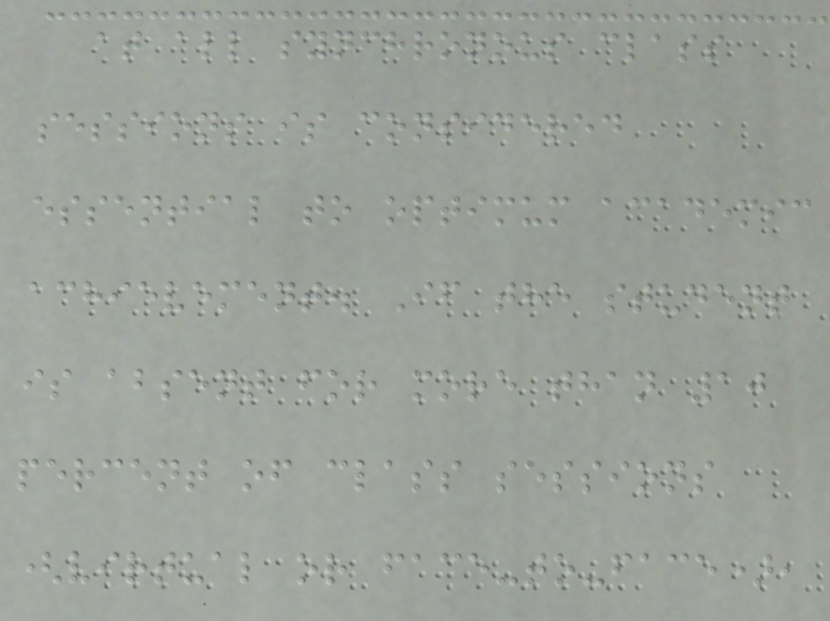at all synchronous class
sessions is considered
essential to optimum academic
achievement. If the student
is absent for more than 10
percent of class sessions
(virtual or face-to-face),
